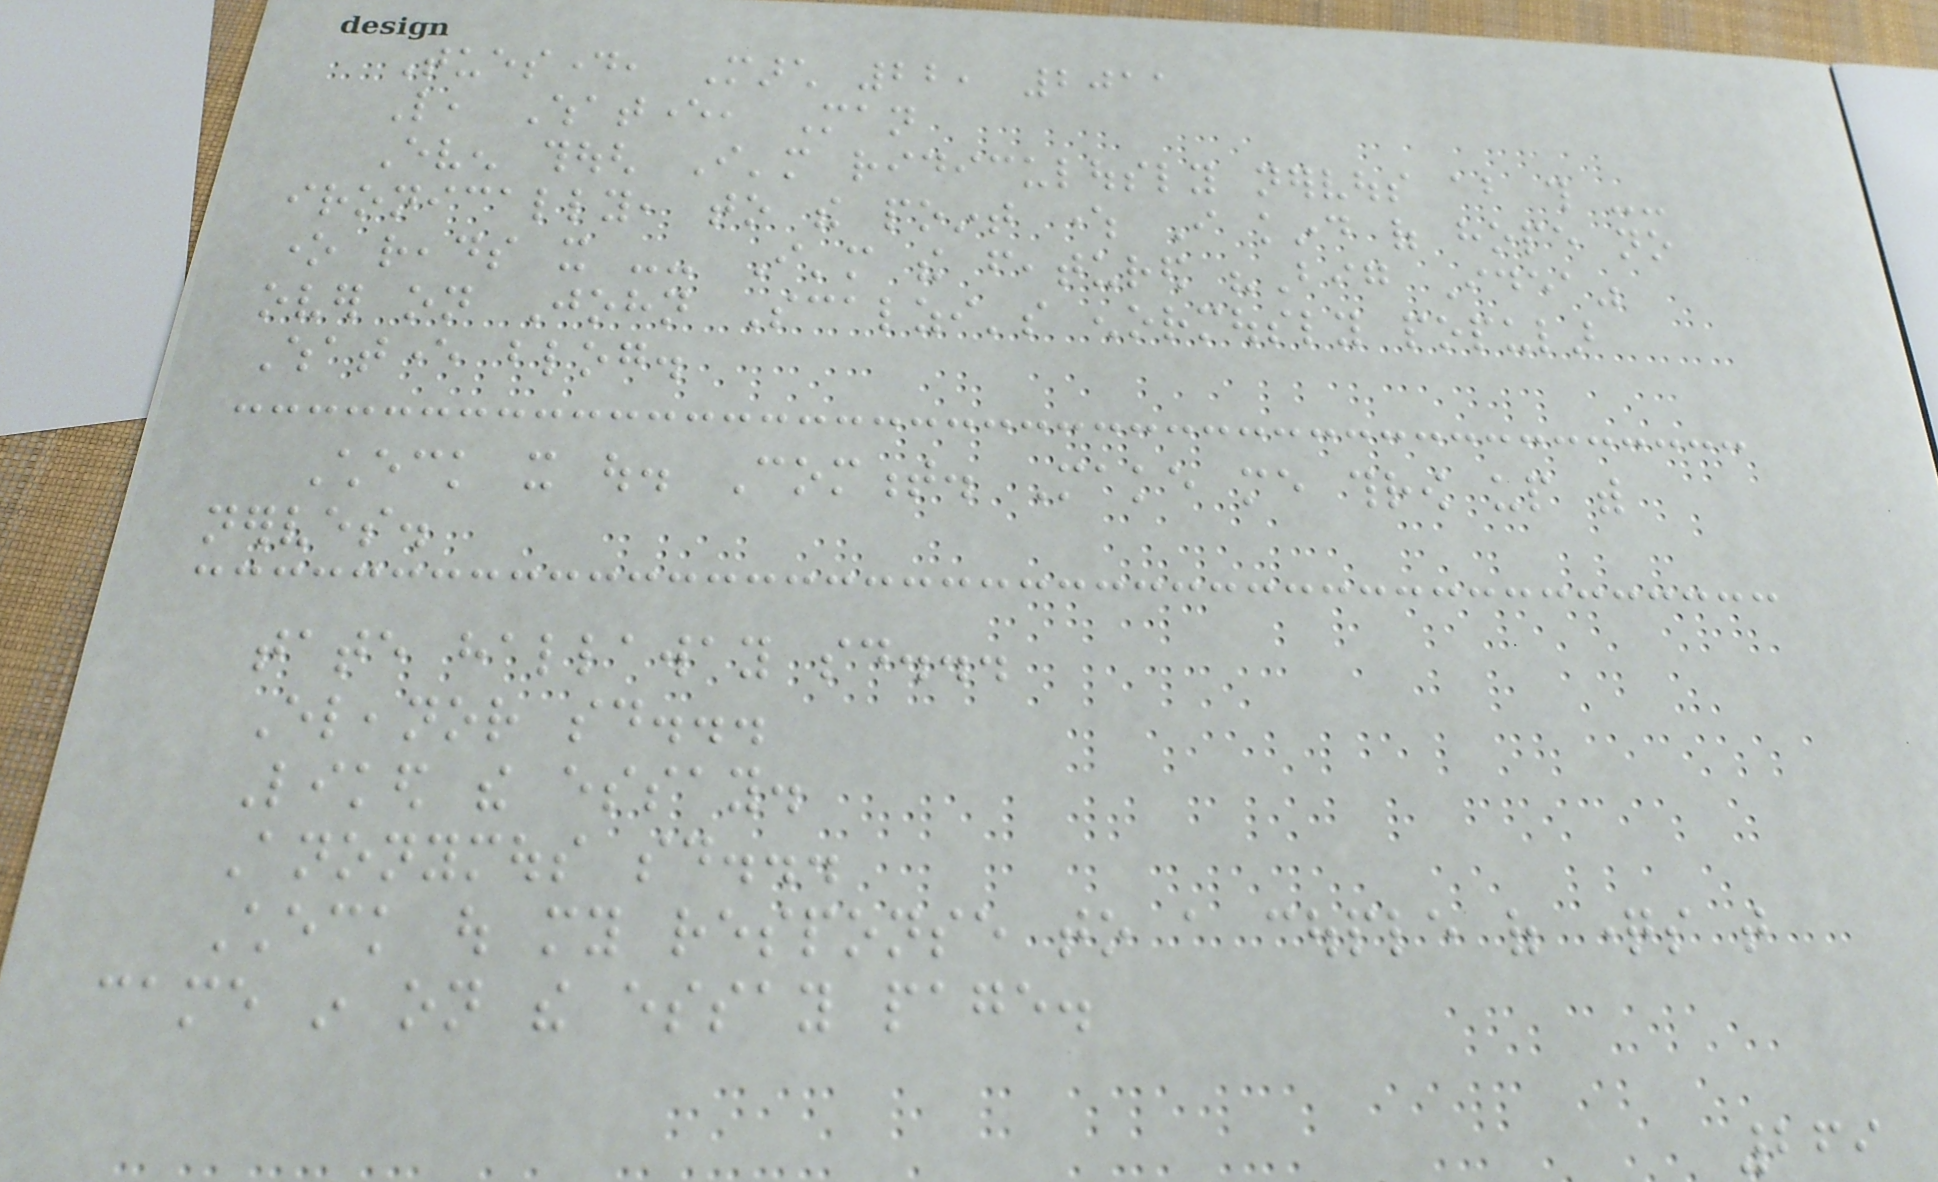Tuesday, March 22, 2011
Like, Whatever, Man
Even though I'm ridiculously nervous about this --
ironically, to the point where I kind of hope no
one reads it -- I'm the featured "Big Idea"
over on John Scalzi's enormously popular
Whatever blog.
Check it out. Comment. Make me throw up with
nerves.
tate hallaway said...
Eleanor said...
Liked the essay.
Anonymous said...
Check out my response to a couple of questions that
came in on the essay page.
269
